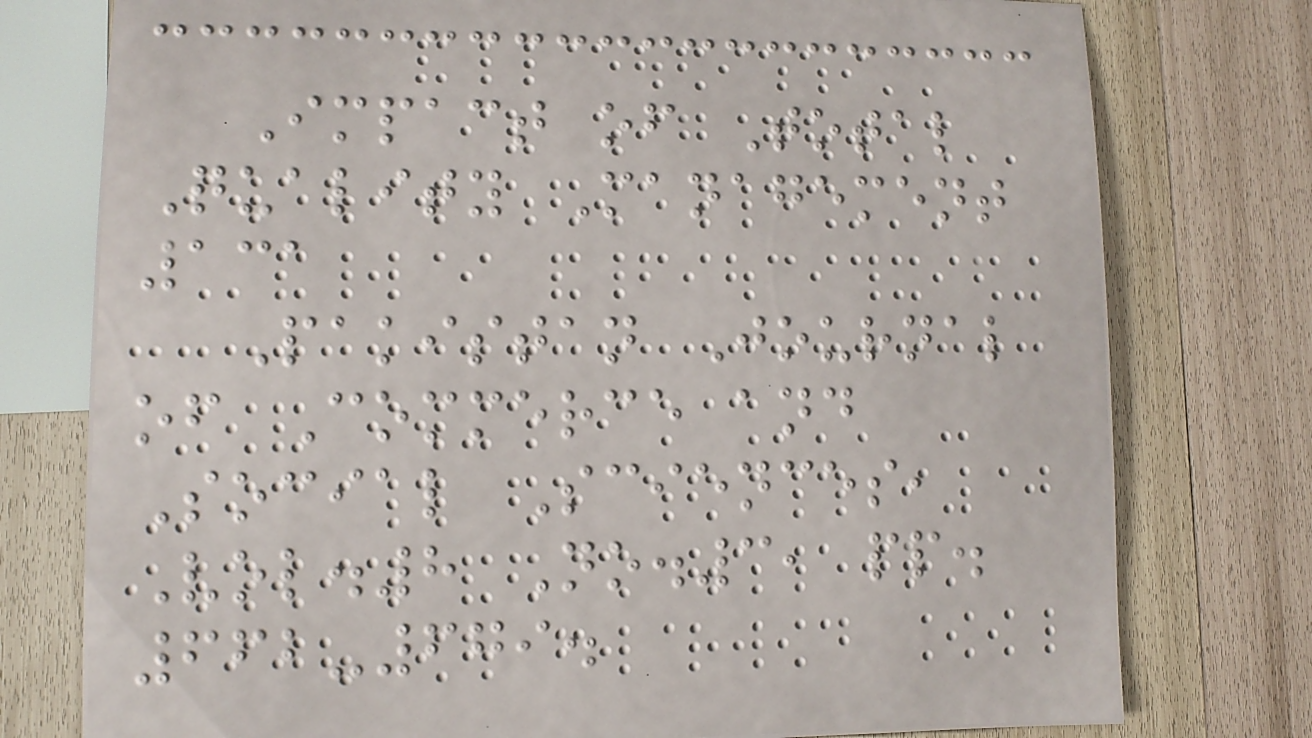Impact of Total
Quality Management
131
Pakistan Journal
of Commerce and
Social Sciences,
Vol.8 No.3, pp.
662-679.
